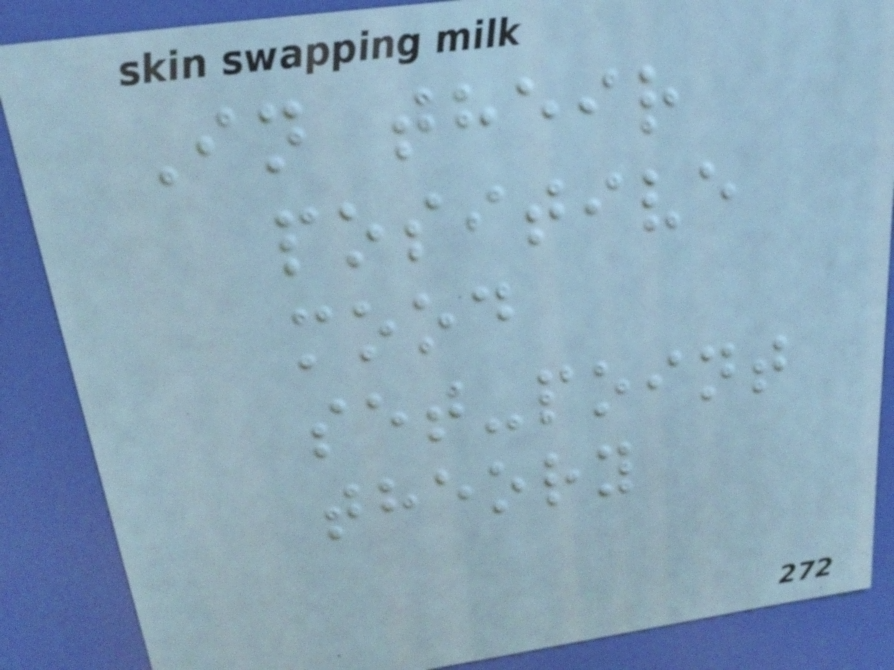In their
positive
mood
set-point
theory
